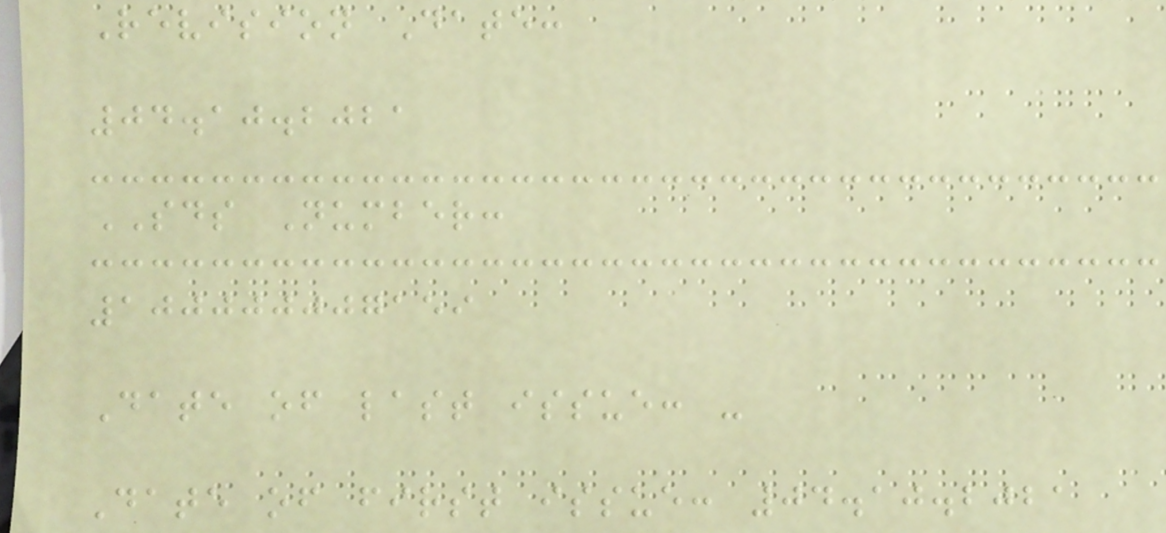Revision Date:
04.10.2021
SDS Number:
100000007159
Date of last issue: -
Date of first issue: 04.10.2021
